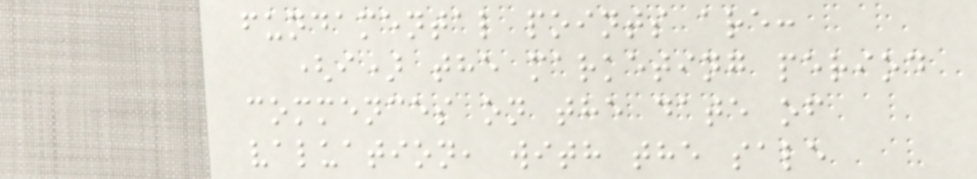fundamental points are:
(i) the marketing period
commences on the date of
valuation, with the sale
